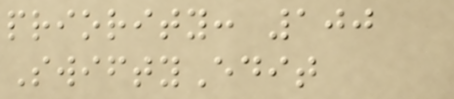priority: 100
SwiftyEdit
